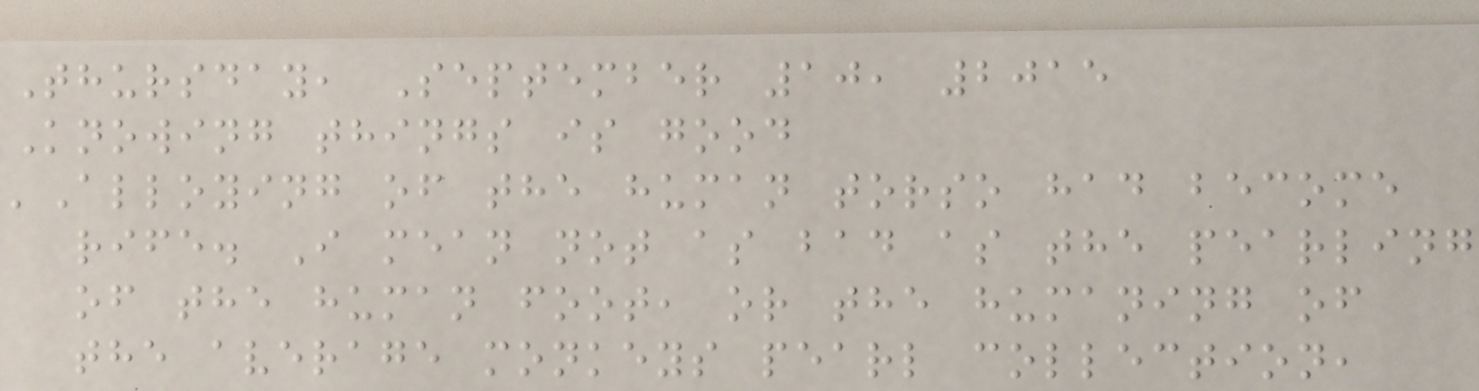Thursday, September 10, 2015
Knowing things is good
'Alloying of the human torso had become
rife. I mean not as bad as the pearling
of the human foot, or the humaning of
the average monkeys pearl collection,
